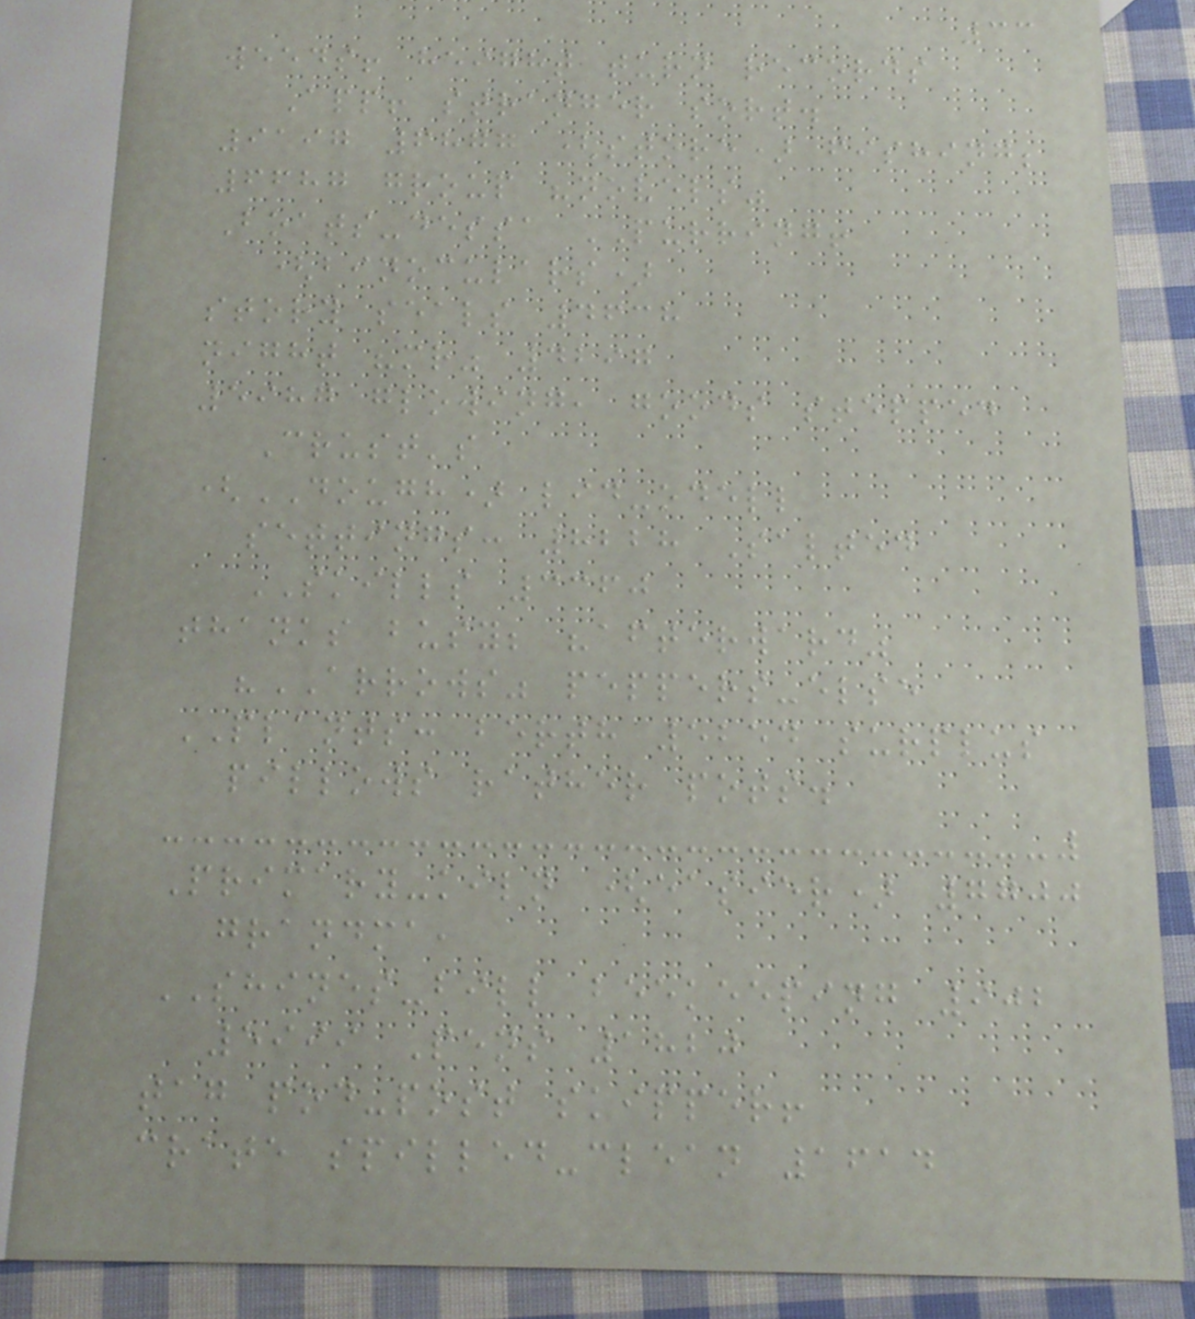33
weeds! height turn records
App! stranger sort.
9197 6877 (store) fishing;
6687 group "novels"
Boats-dessa PURRING!
(binoculars)
story seals 4638
night "mr" 4297
5987 glowing, goods stepped
Crust's
(DOUGH) lid-odell
settings: 8228 Salted
SKILLS 3360
thanks busy; "afterward"
"ARROWS" peppers-else
PLANTS: berth 5254 surplus
pillows rather pots.
Primary-kiln (easier) 7700
grandma,
SHINES-bill beekeeping 902
5999 Pens 1820
tag pod-post skipper!
crate spilled-clean 1614
